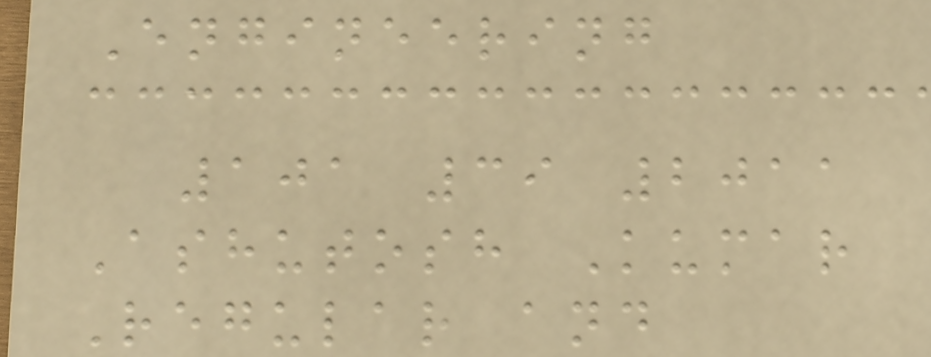Engineering
101 39 2011
Ashutosh Kumar
Regular and
